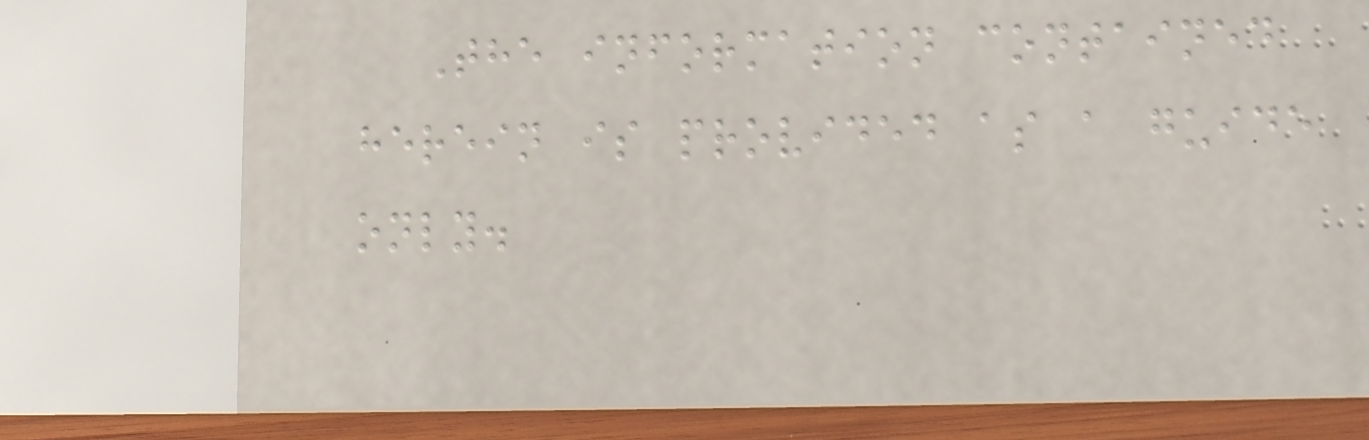The information contained
herein is provided as a guide
only.
